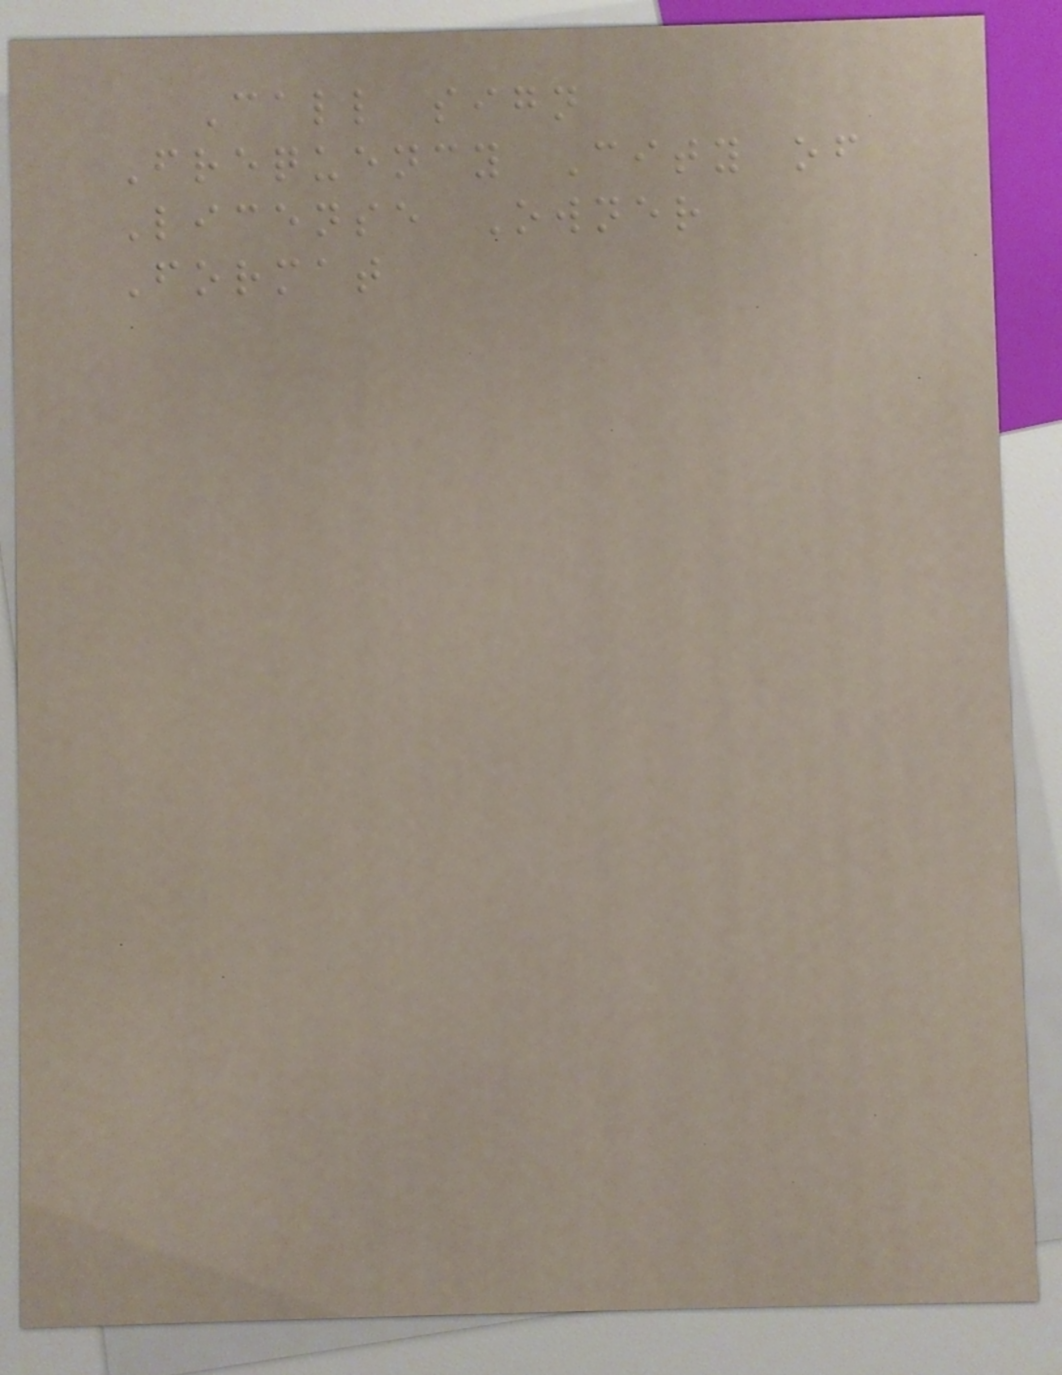Call sign
Frequency City of
License Owner
Format
